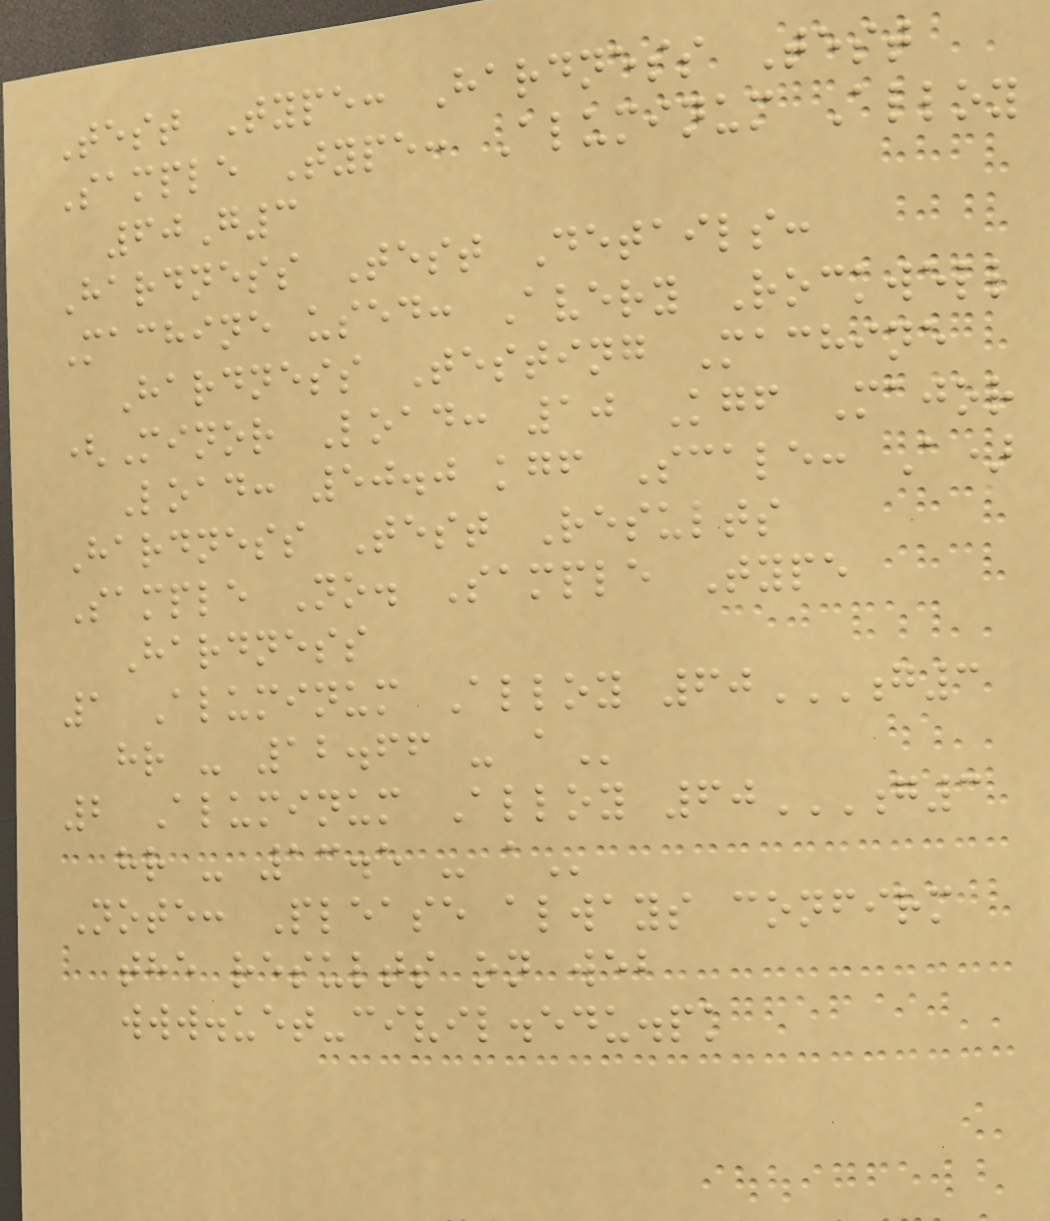Test Type: Hardness Test
Sample Type: Aluminum Alloy
60G3
Hardness Test Details:
Machine used: Avery Rockwell
Hardness Testing Machine
(Minor Load: 10 Kgf Major
Load: 50.0 kgf Scale: A)
Hardness Test Results
Sample No. Sample Type
Hardness
1 Aluminum Alloy 60G3
HR - 12.66 - A
2 Aluminum Alloy 60G3
HR - 13.5 - A
Note: Please always confirm
the results on web
www.uet-civil.edu.pk
